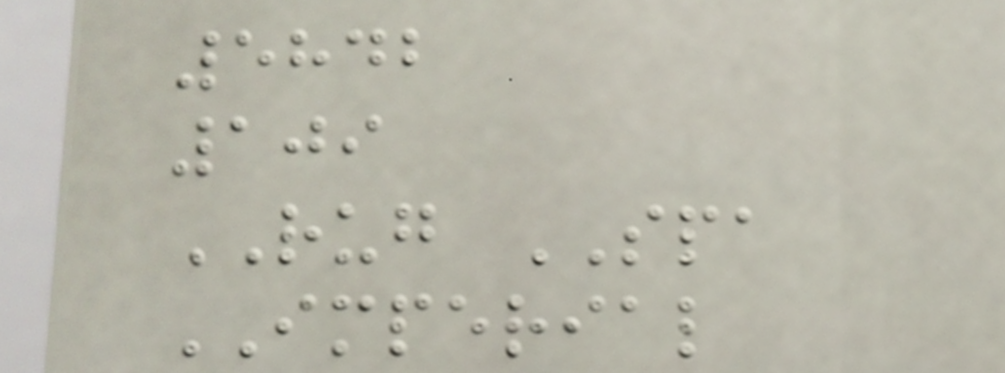5842
109
RUG SPA
IMPERIAL
